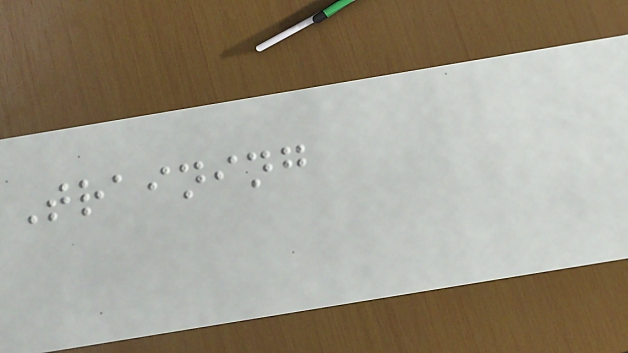Training
